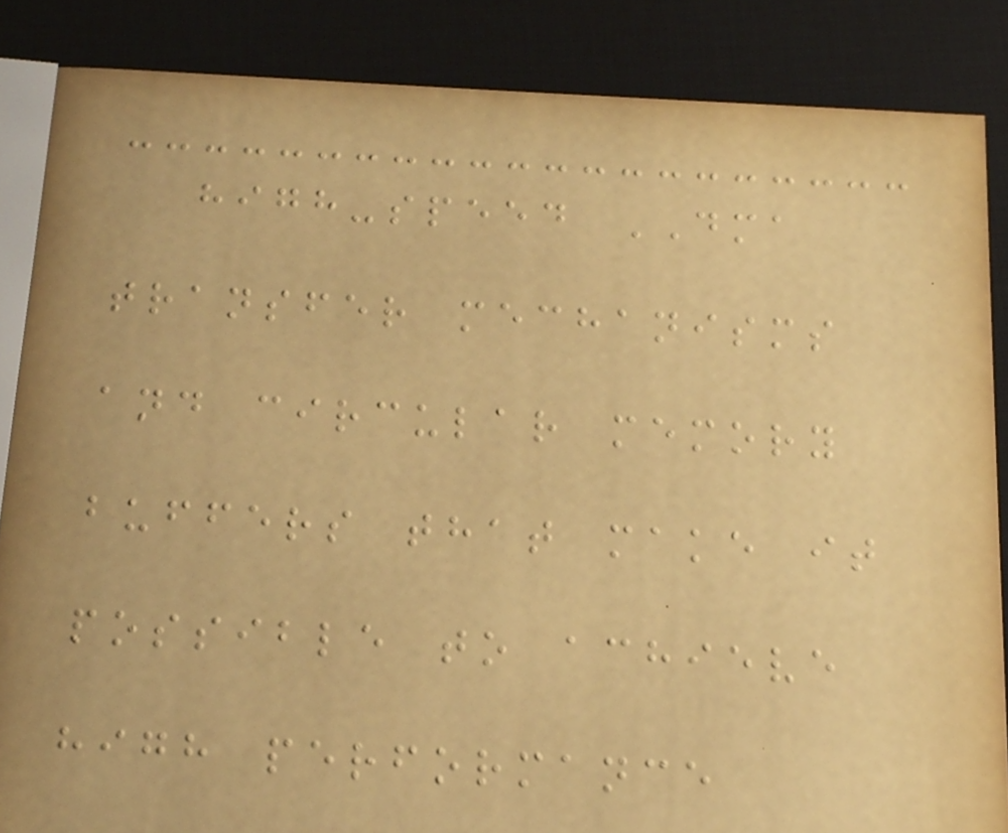high-speed DMA
transfer mechanisms
and circular memory
buffers that make it
possible to achieve
high performance
